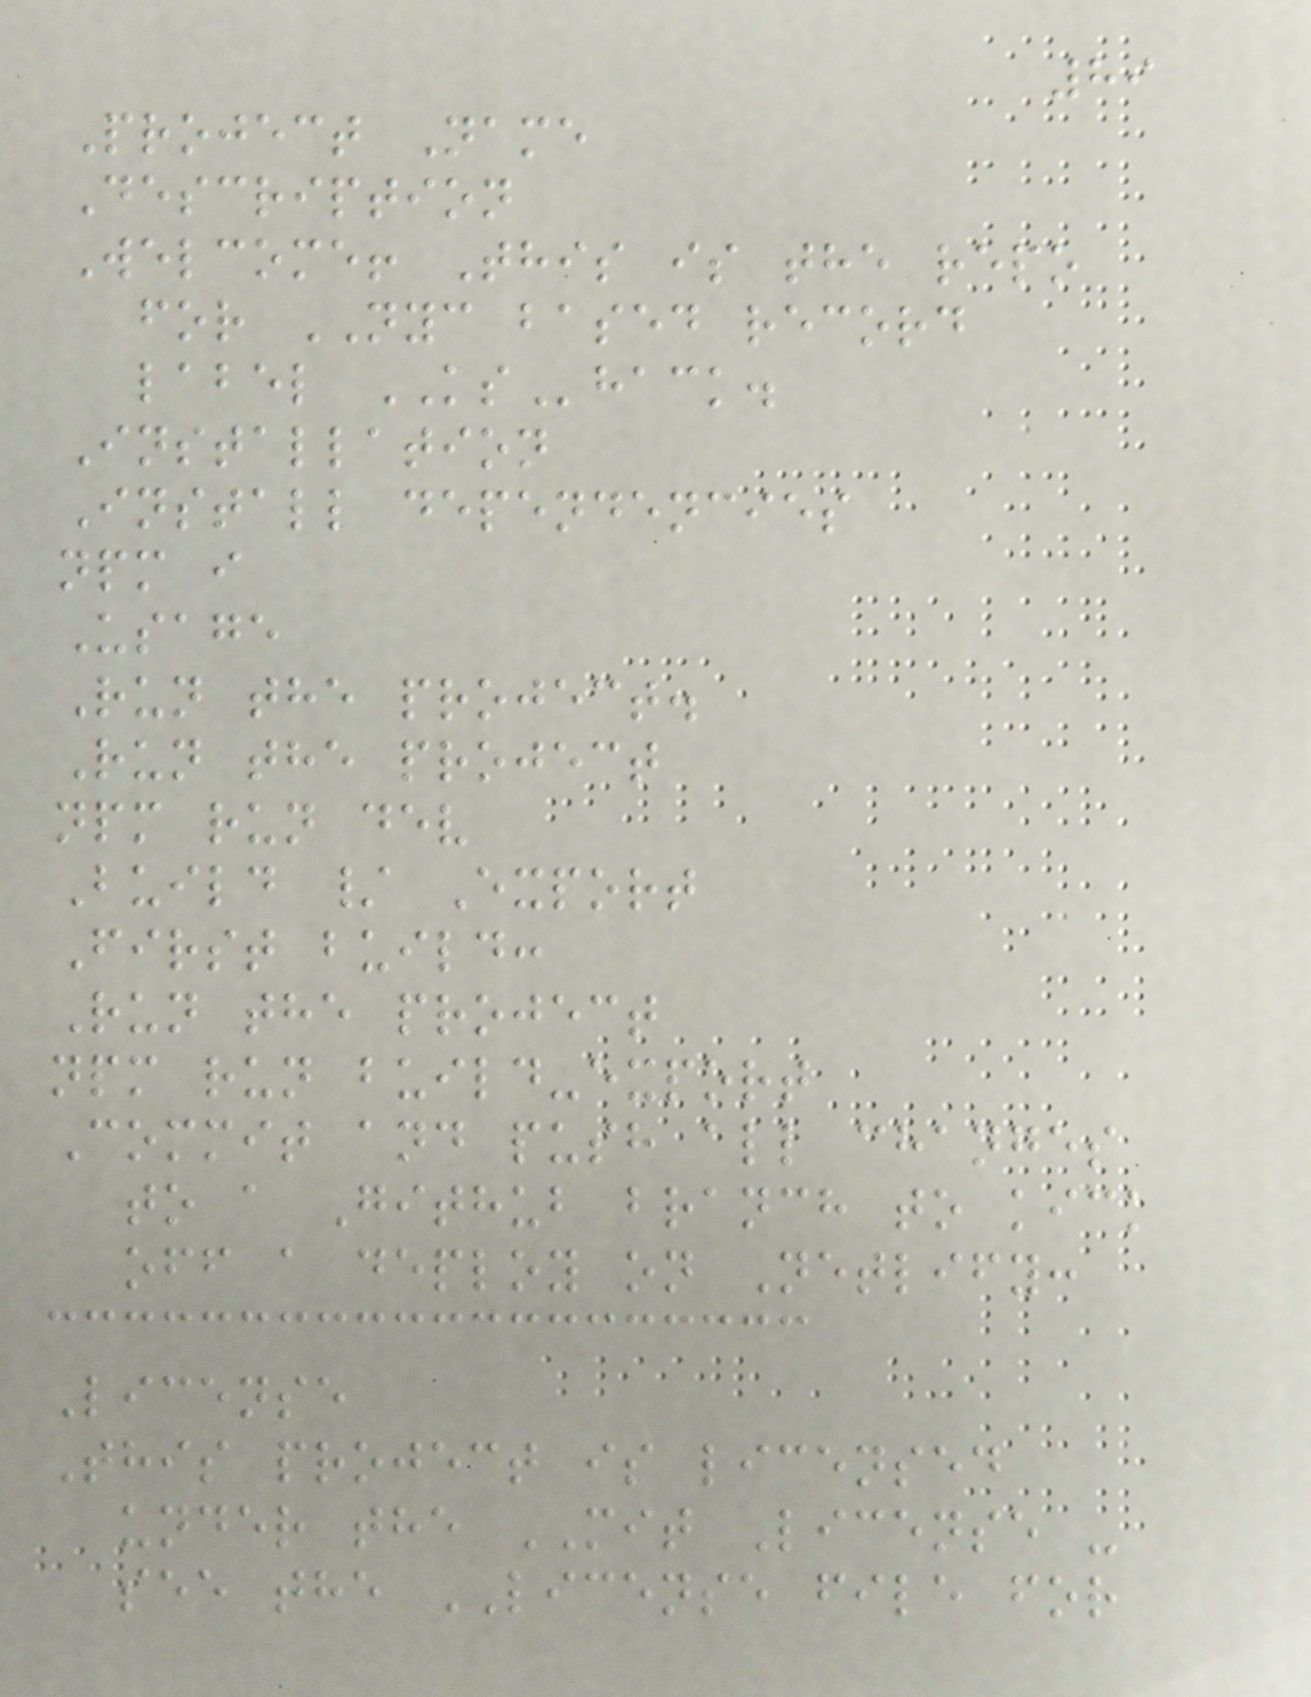89
Project Name
Description
Welcome! This is the repo
for NYC based record
label KShack.
Installation
Install dependencies
npm i
Usage
Run the project.
Run the project
npm run dev
Build / Export
First build:
Run the project
npm run build-export
Commit and push all changes
to a Github branch to kick
off a deploy on Netlify:
License
This project is licensed
under the MIT License -
see the LICENSE file for
